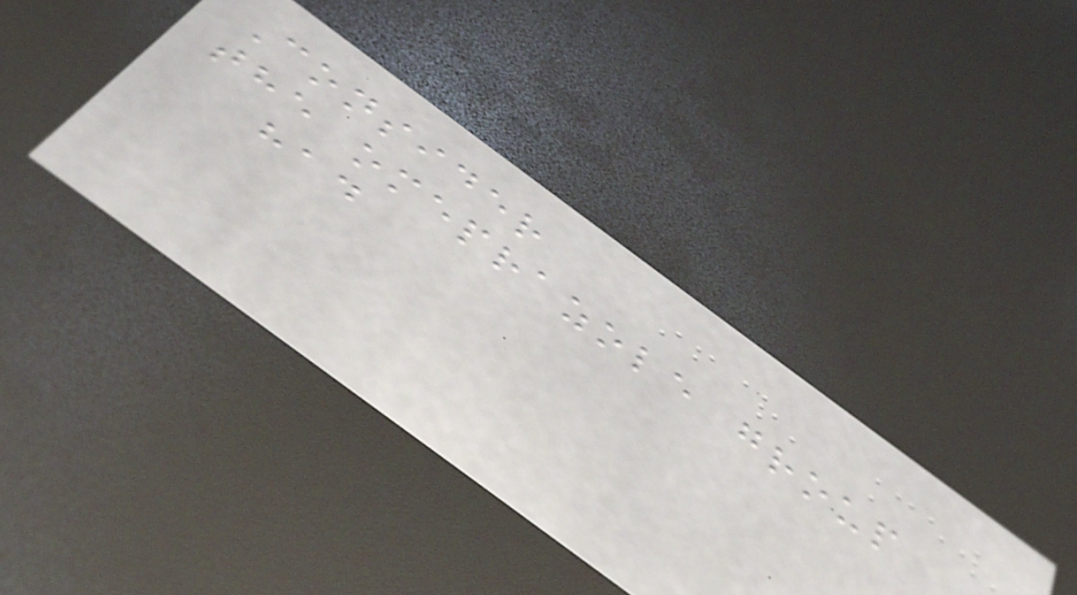Consider
the omeprazole group
had
